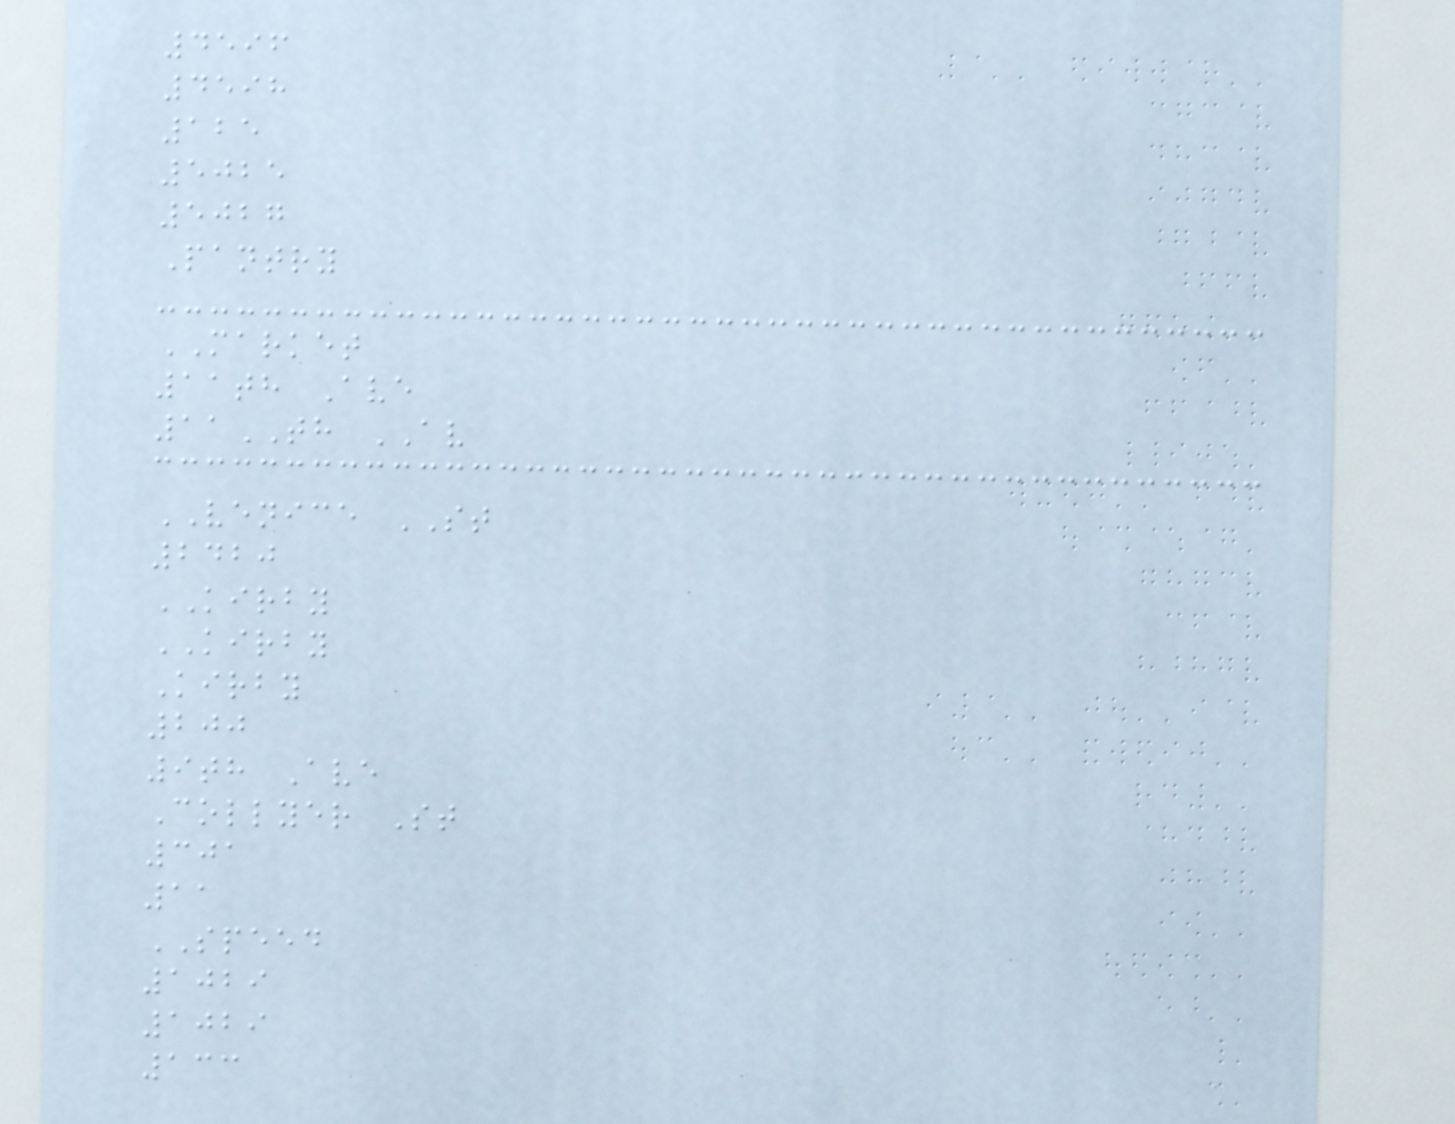4596
4598
125
5025
5027
Pantry
MARKET
11th Ave
11TH AV
VENICE ST
2420
KIRBY
KIRBY
Kirby
200
9th Ave
Collyer St
301
11
SPEED
1029
1029
133
